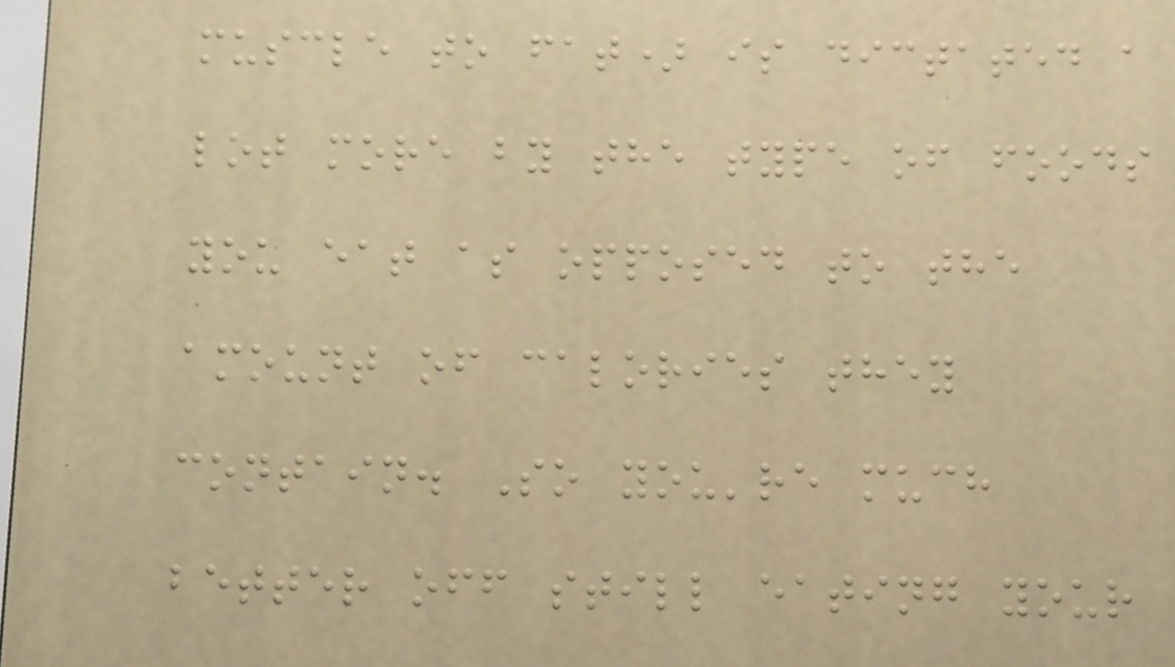muscle to fat) is dictated a
lot more by the type of foods
you eat as opposed to the
amount of calories they
contain. So you're much
better off still eating your
